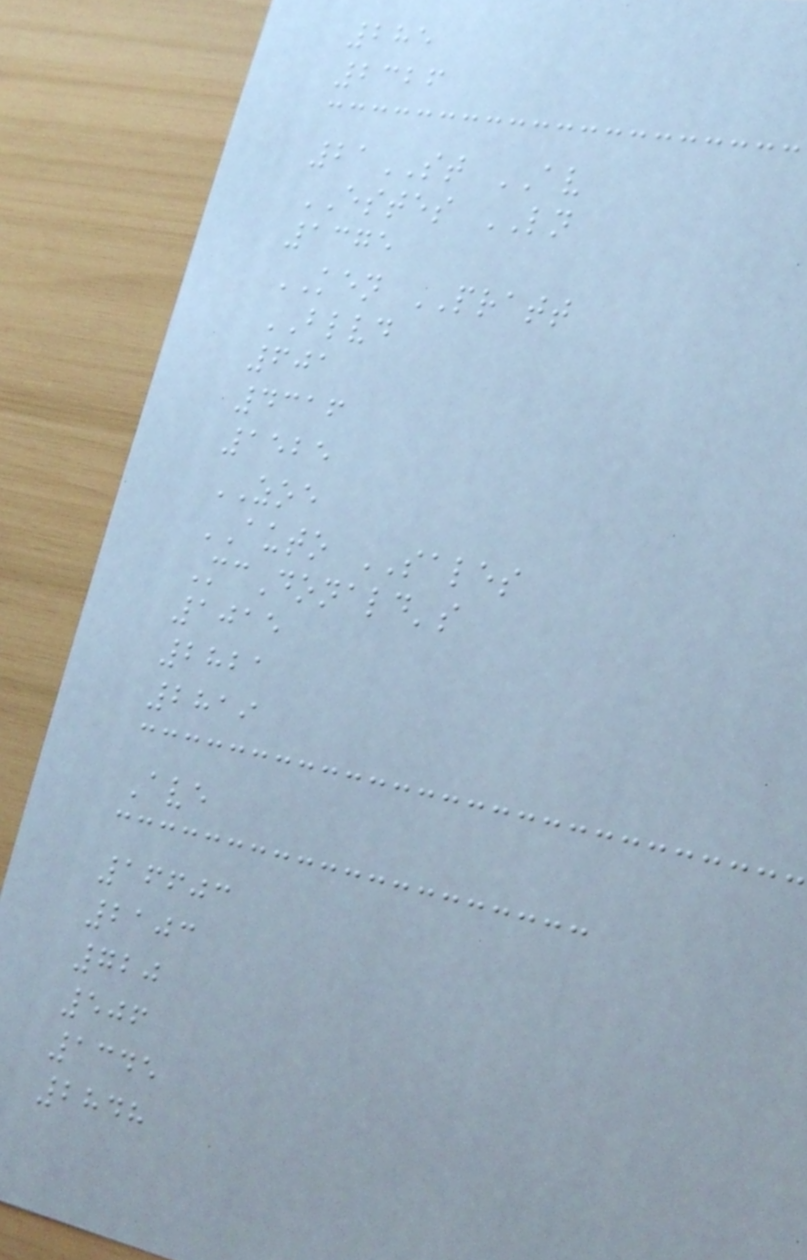285
2326
21ST AV
ESTES LN
1375
KEN PRATT
BLVD
601
4316
1525
ZOE
AUTO SALES
McDonald's
1015
2821
2819
Ave
16603
2103
720
506
1345
2848
